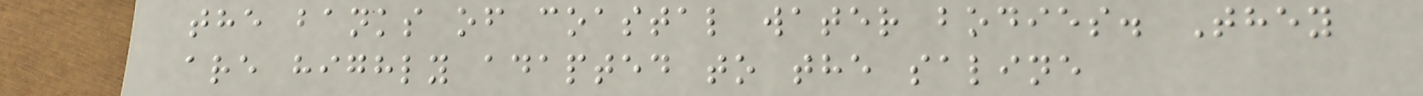the banks of coastal water bodies. They
are highly adapted to the saline
